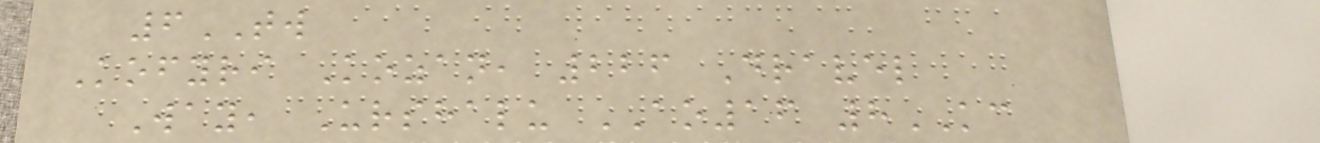6TW
Kofyri Kozan, 226 Dravel
Way, Urshalu AO16 8KC
